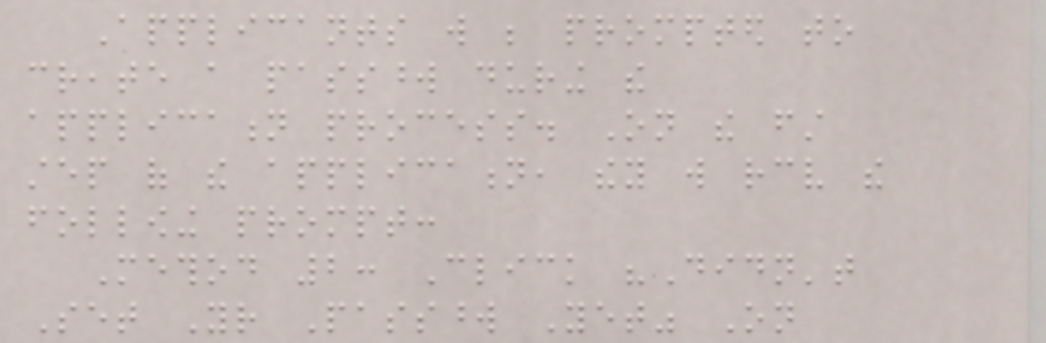Applicants will be prompted to
create a password during the
application process. On the first
step of the application, they will receive the
following prompt:
Method 2: Click "Didn't
Set Your Password Yet" On
